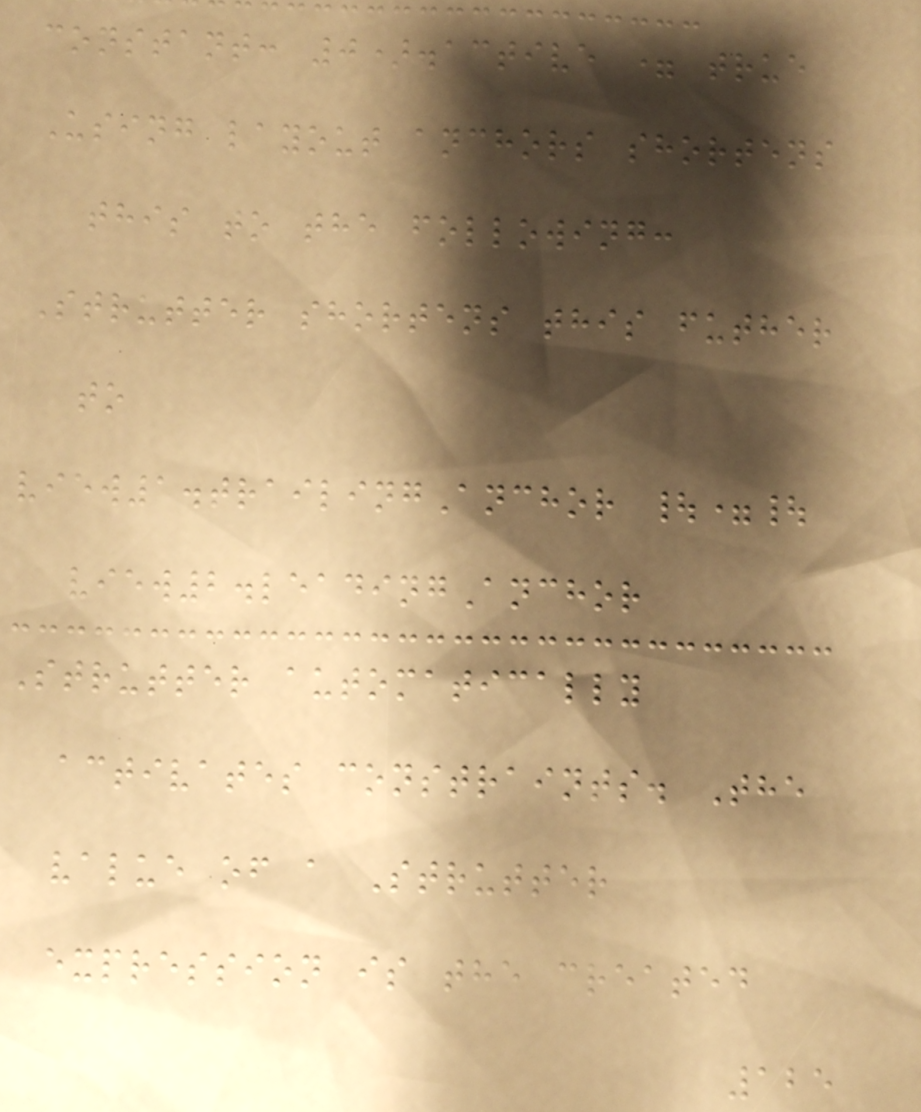constant: 0).active = true
Using layout anchors shortens
this to the following:
Strutter shortens this futher
to
view1.trailingAnchor |=|
view2.leadingAnchor
Strutter automatically
activates constraints. The
value of a Strutter
expression is the created
125
